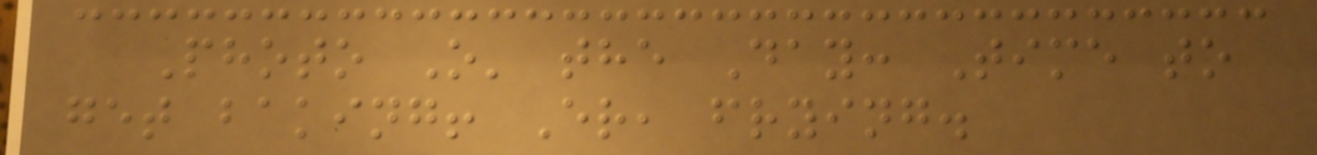Photo O' the Day: Time to
get baking! Er, frying.
